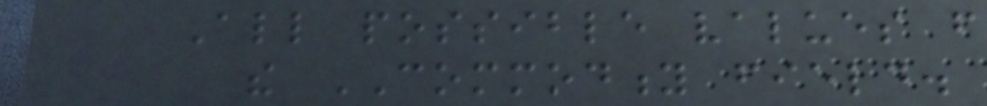All possible values from
the COMMODITY field.
